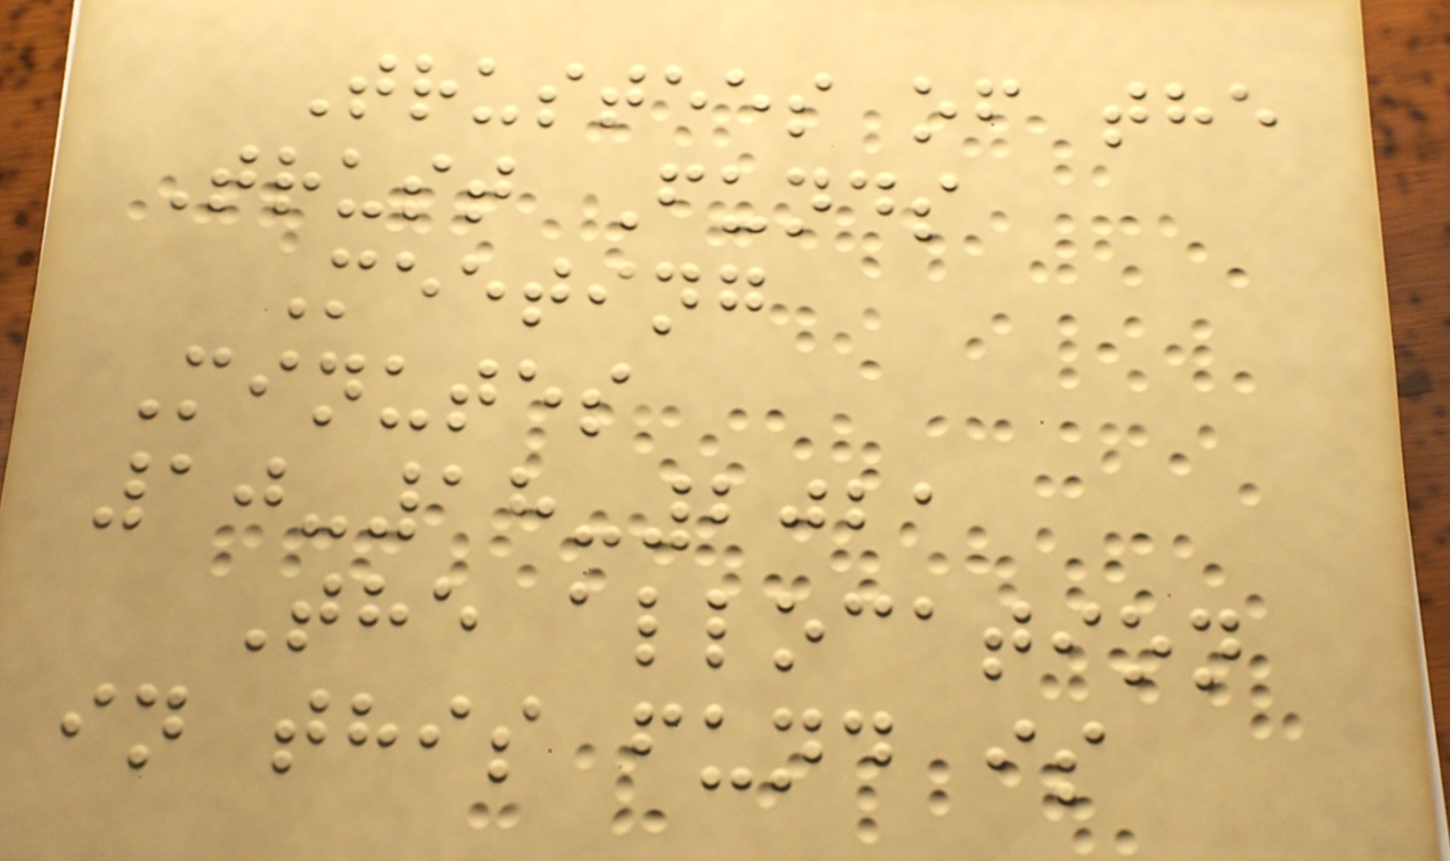Trustees of the
Trust Funds
Meeting
Minutes
10-18-2021
The allocation
in this fund is
